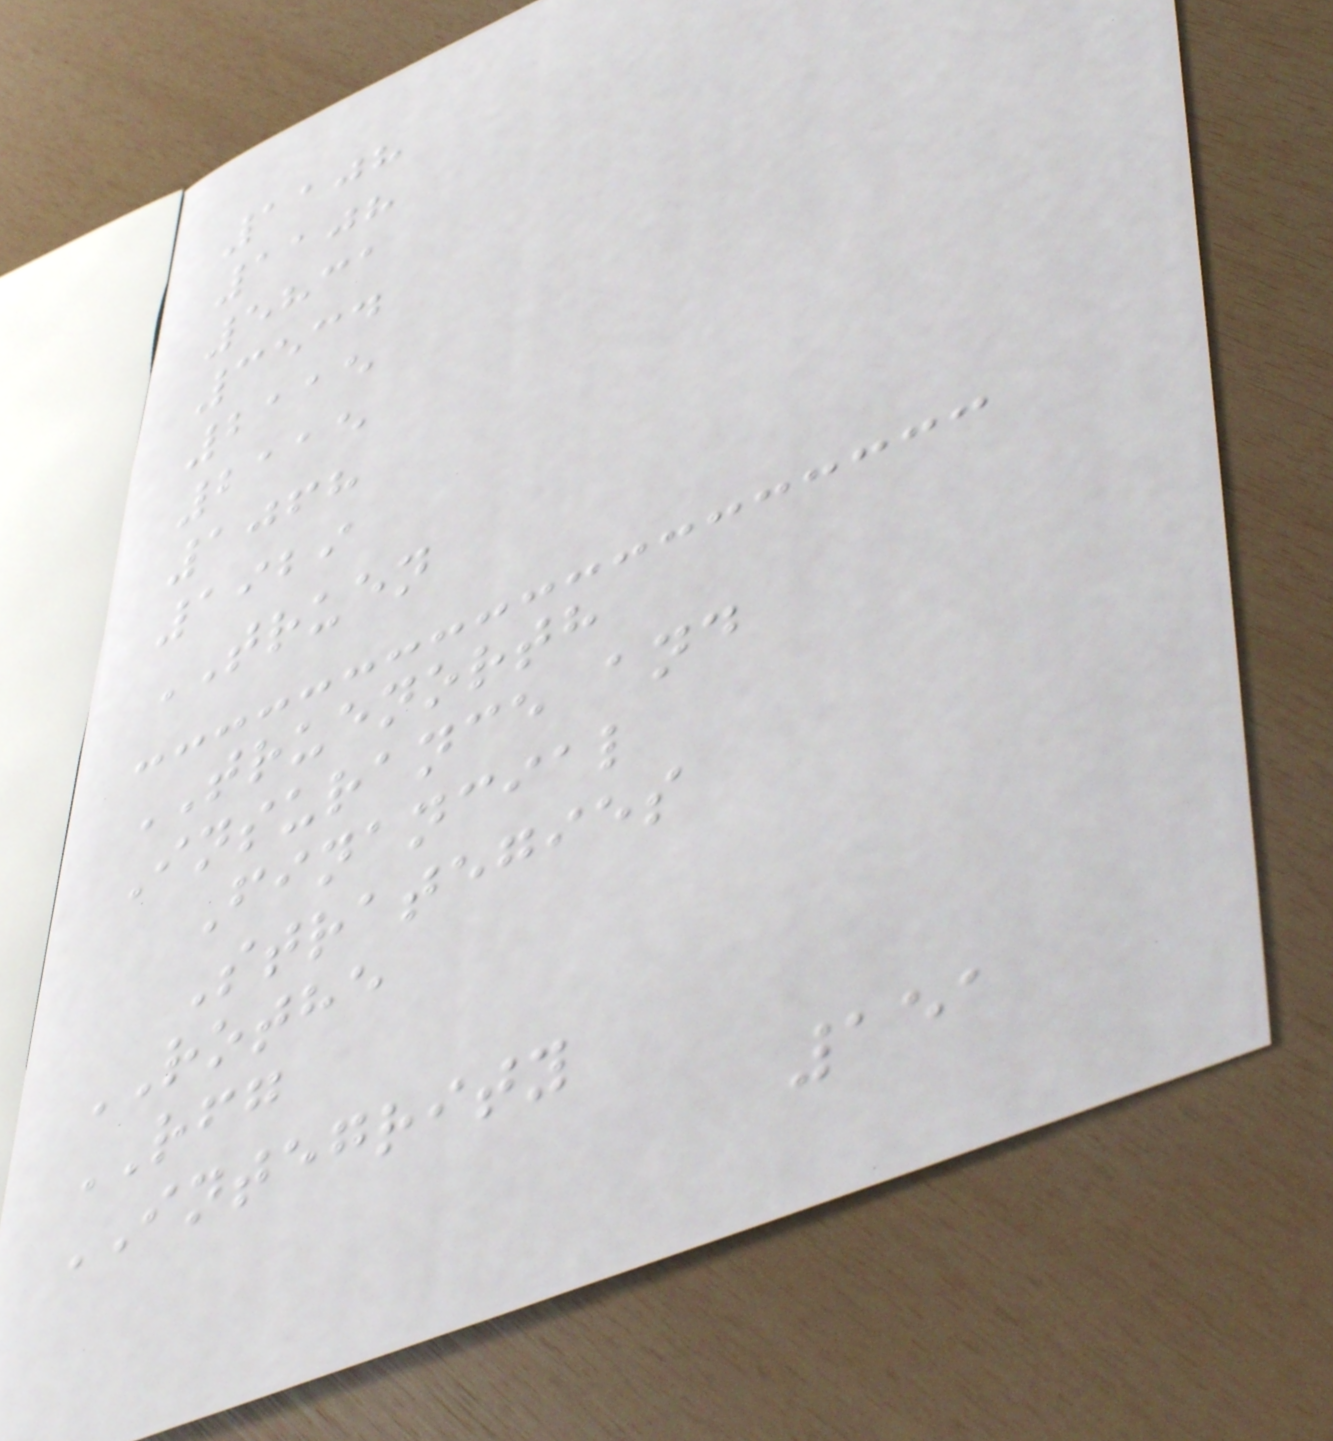1108
1108
5831
3534
2115
2115
1068
1929
TRUEN
TRUENORTH
Insurance and
Financial
Strategies
ROTHE
RFG
INTEGRITY
151
